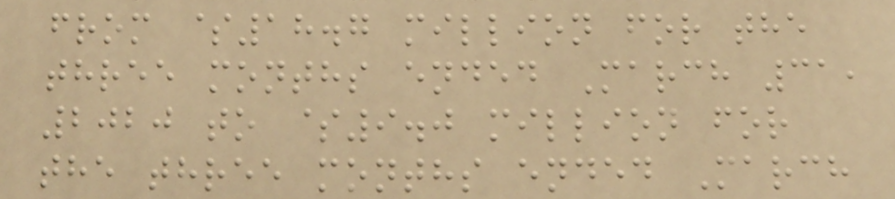from $18.7 million for the
three months ended March 31,
2020 to $9.0 million for
the three months ended March
